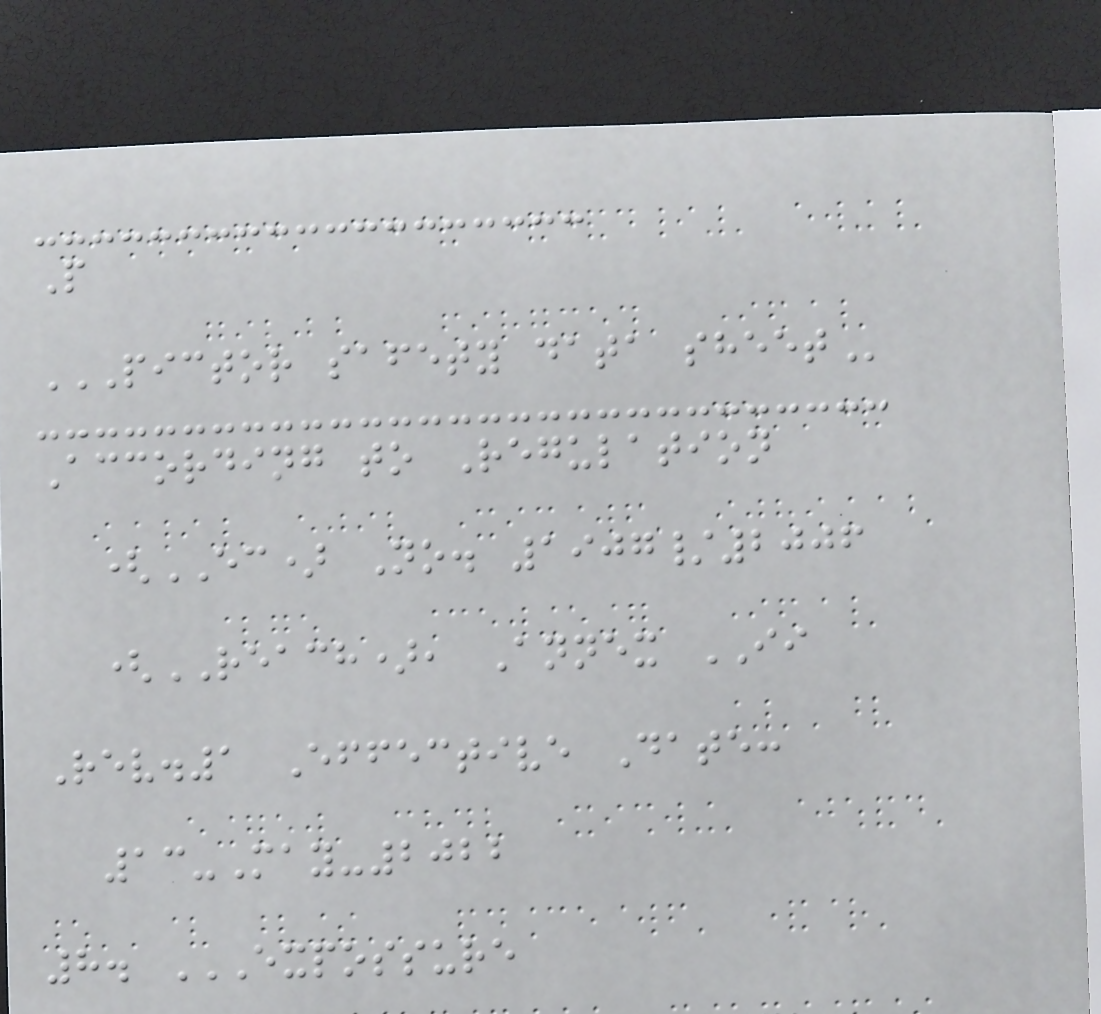P
PICTOR SAFETY DATA SHEET
According to Regulation
(EC) No. 1907/2006
(REACH), Annex II
Rev.1 Effective Date:
13-May-2022
8. EXPOSSURE
